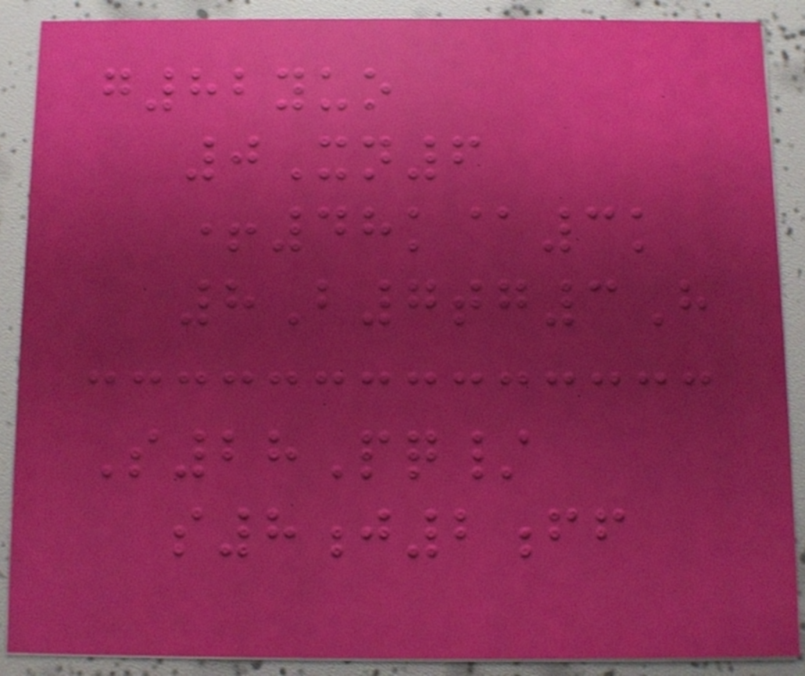g82yuo
0Xn6
+48k@3k
8B7tg3H
S28Pq/
s8j2ff
